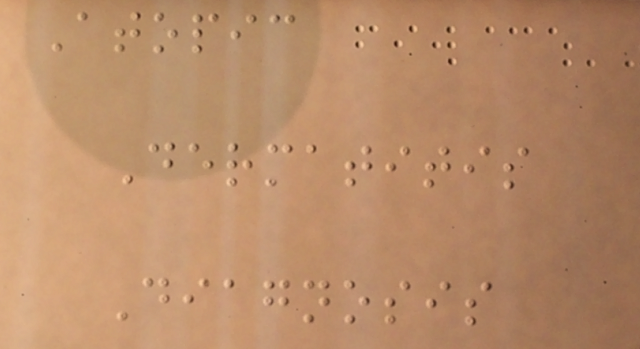Atopic
Dermatitis
Diagnosis
